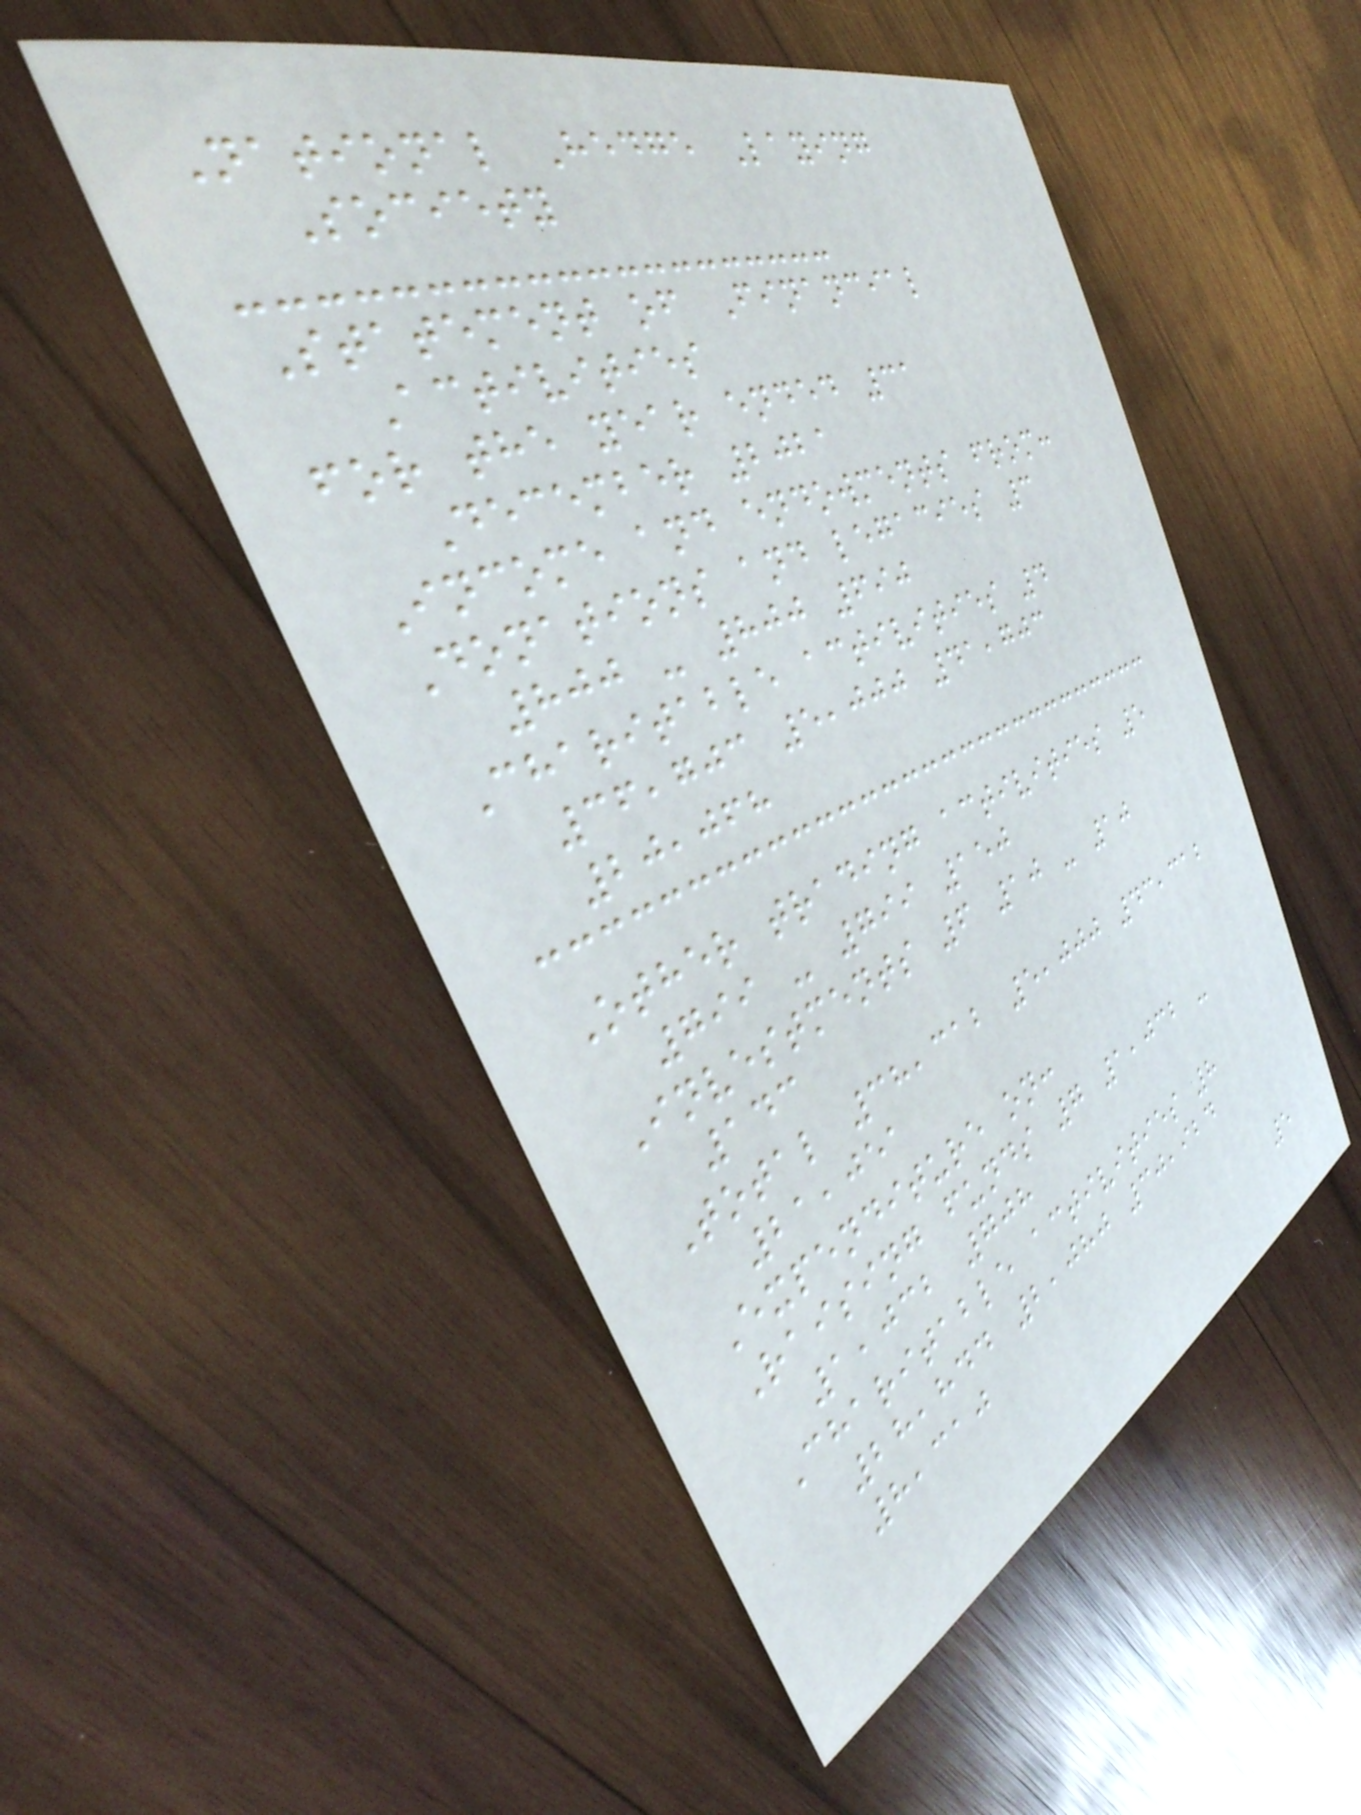National Hedge Laying
Society
Statement of Financial
Activities
for the year ended 31
December 2021
Income and endowments from:
Donations and legacies 3
800 - 800 690
Charitable activities 4
36,703 5,000 41,703
20,068
Other trading activities 5
799 - 799 150
Investments 6 10 - 10
143
Total 38,312 5,000 43,312
21,051
Expenditure on:
Raising funds 7 1,032 -
1,032 708
Charitable activities 8
28,844 2,080 30,924
8,310
5
